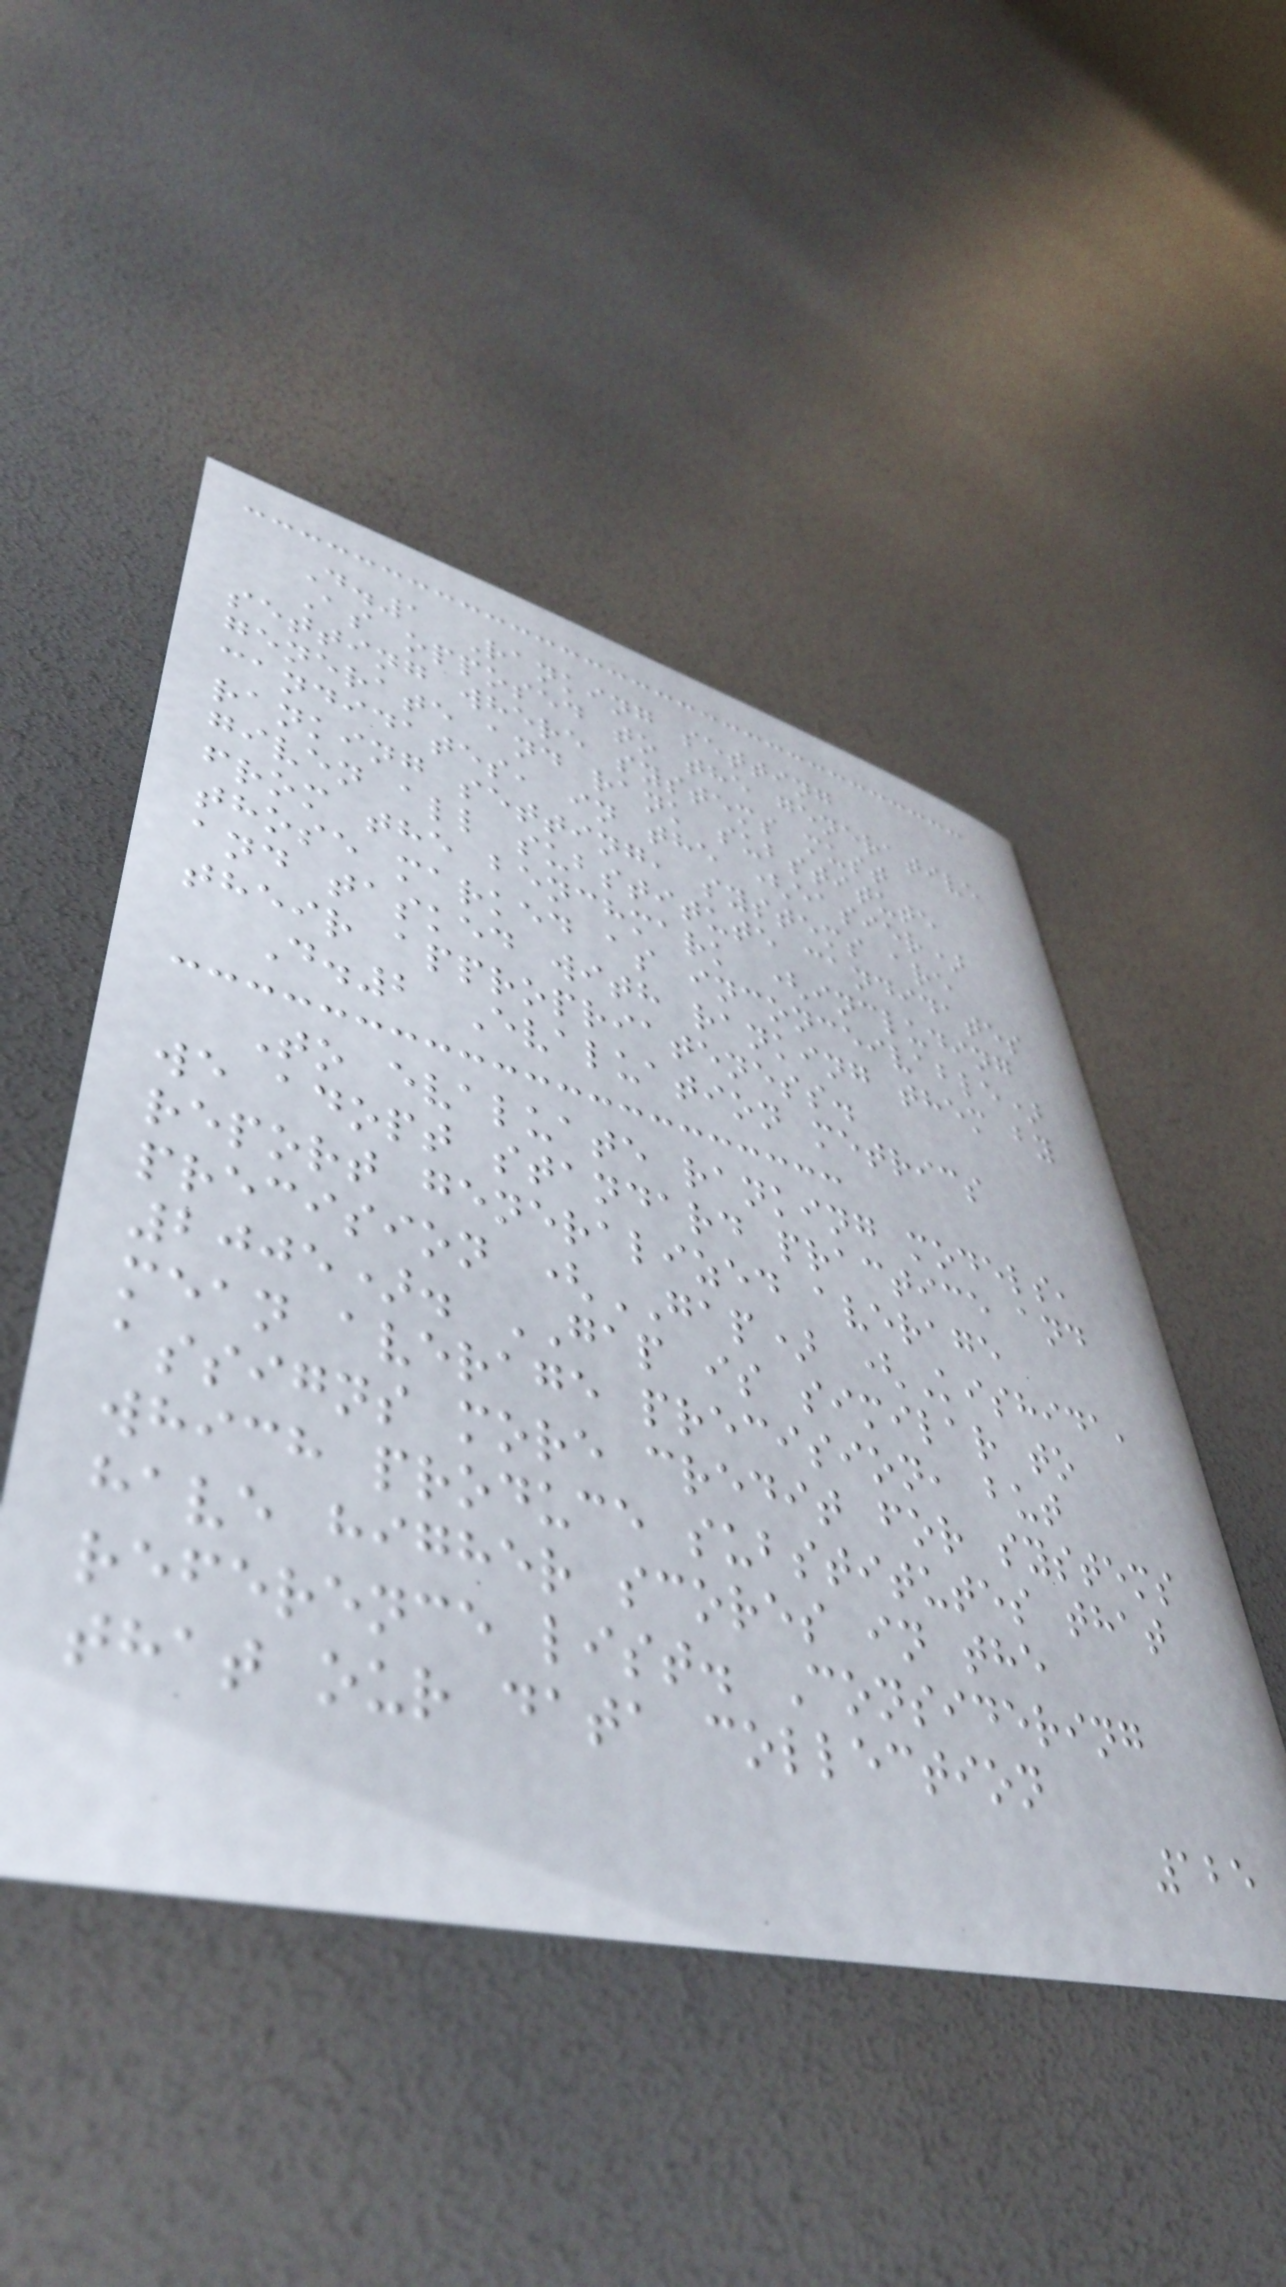D.1 Ranking setting
As opposed to the generative
setting where systems must
generate and rank substitute
candidates, in the (easier)
ranking setting, systems are
given all substitute candidates
from the benchmark (including
those marked as inconceivable)
and tasked with ranking them by
their appropriateness.
D.2 Evaluation metrics
To evaluate ranking models,
we adopt standard practice and
report generalized average
precision (GAP) (Kishida,
2005). GAP is similar to
mean average precision, but
assigns more credit for systems
which produce substitutes that
have higher scores in the
reference list. Considering
that our data collection
125
